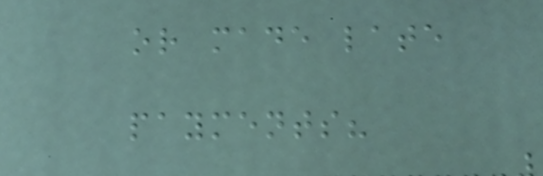or made late
payments?
